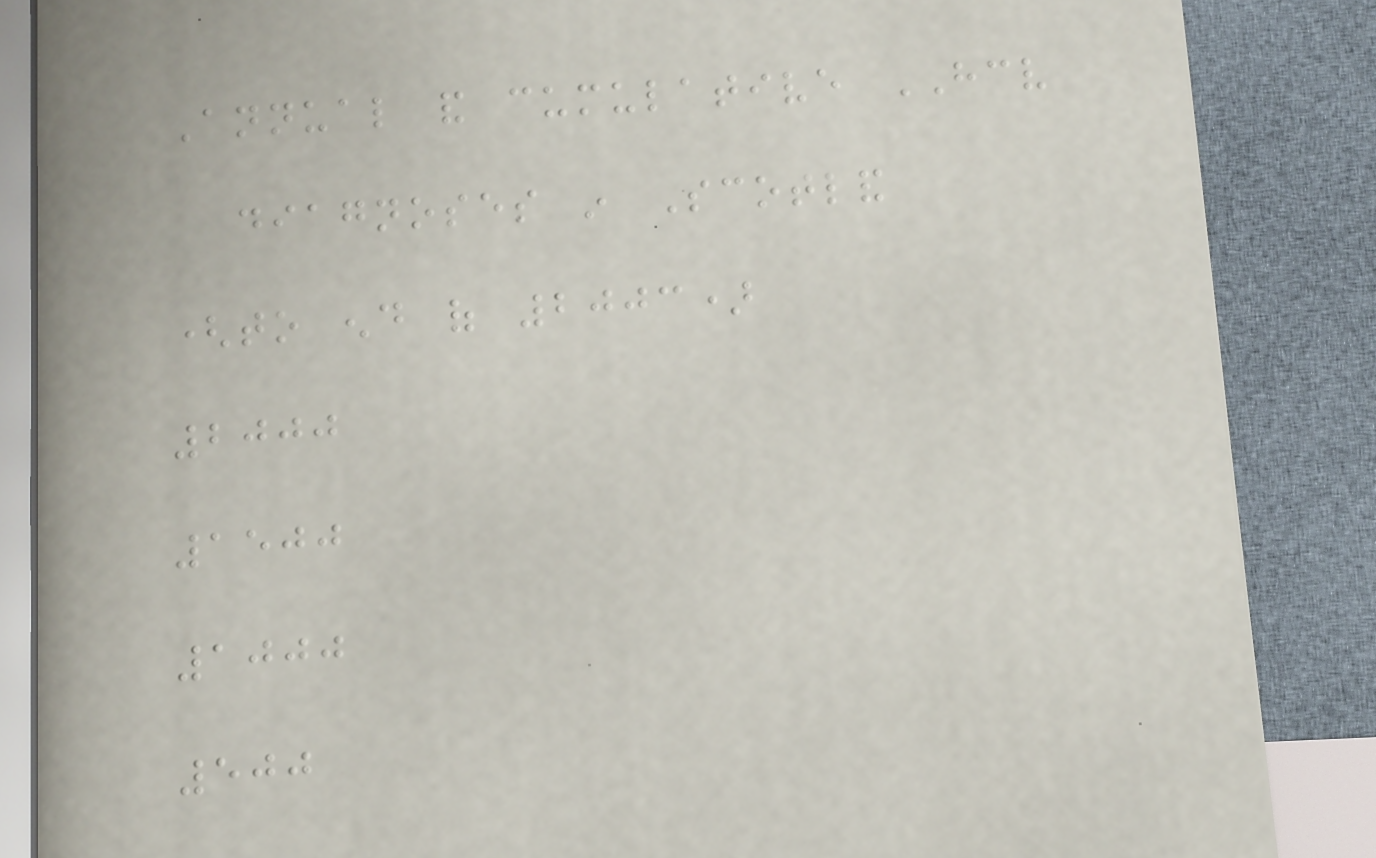Annual and cumulative HCV
diagnoses in Scotland
(to end of 2003)
2000
1500
1000
500
